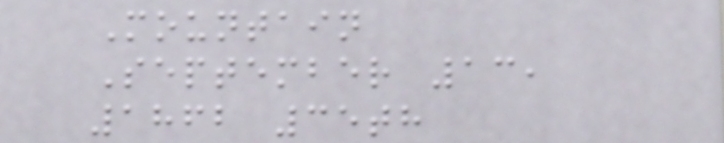Mountain
September 13,
1862 35th
